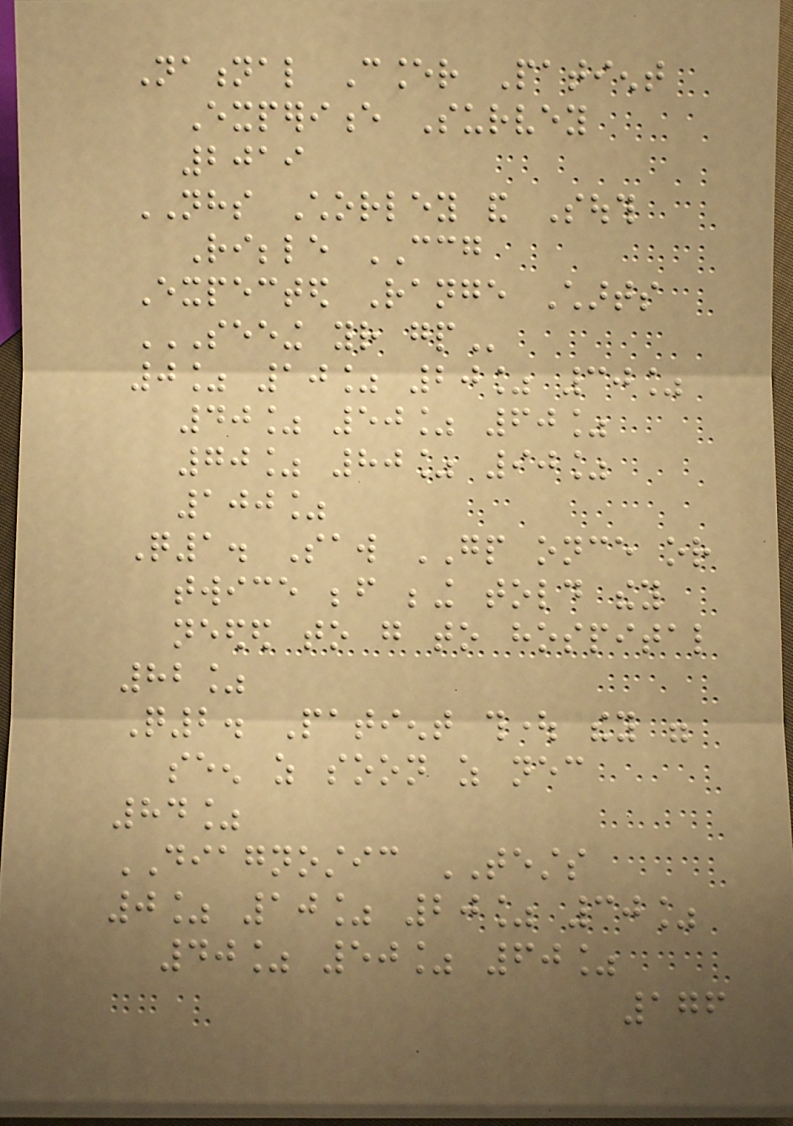National Cancer Patient
Experience Survey
2019
NHS Chorley and South
Ribble CCG
Expected Range Charts
SEEING YOUR GP
0% 10% 20% 30%
40% 50% 60%
70% 80% 90%
100%
Q1. Saw GP once or
twice before being told they
needed to go to hospital
82%
Q2. Patient thought they were
seen as soon as necessary
84%
DIAGNOSTIC TESTS
0% 10% 20% 30%
40% 50% 60%
176
